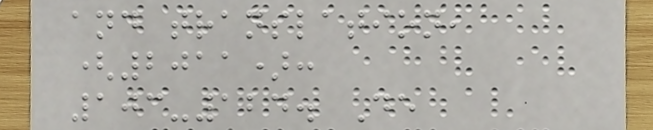and translation,
(2011):
103-124. De
